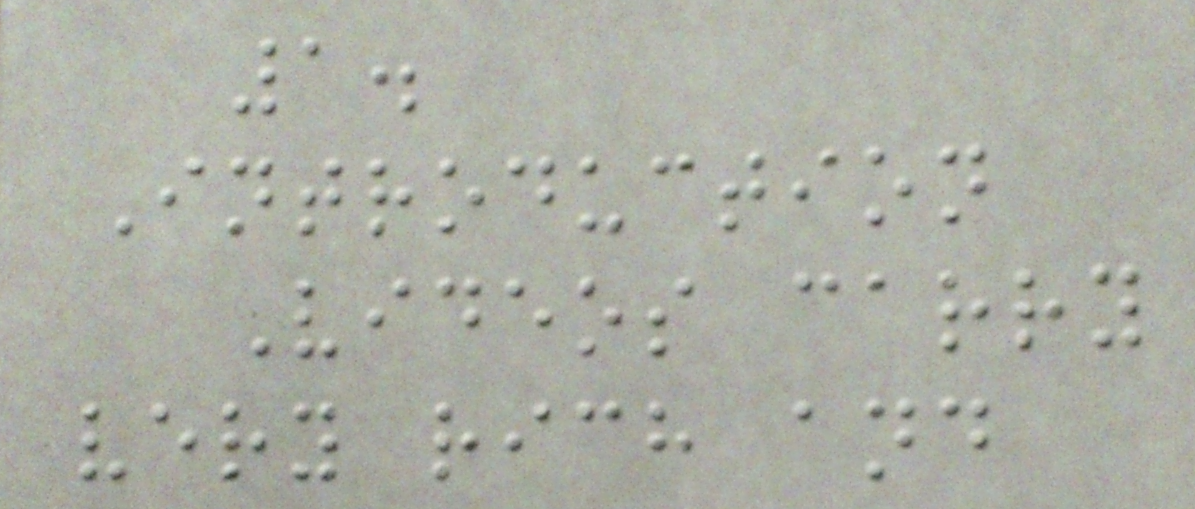1.
Introduction
Videos carry
very rich and
